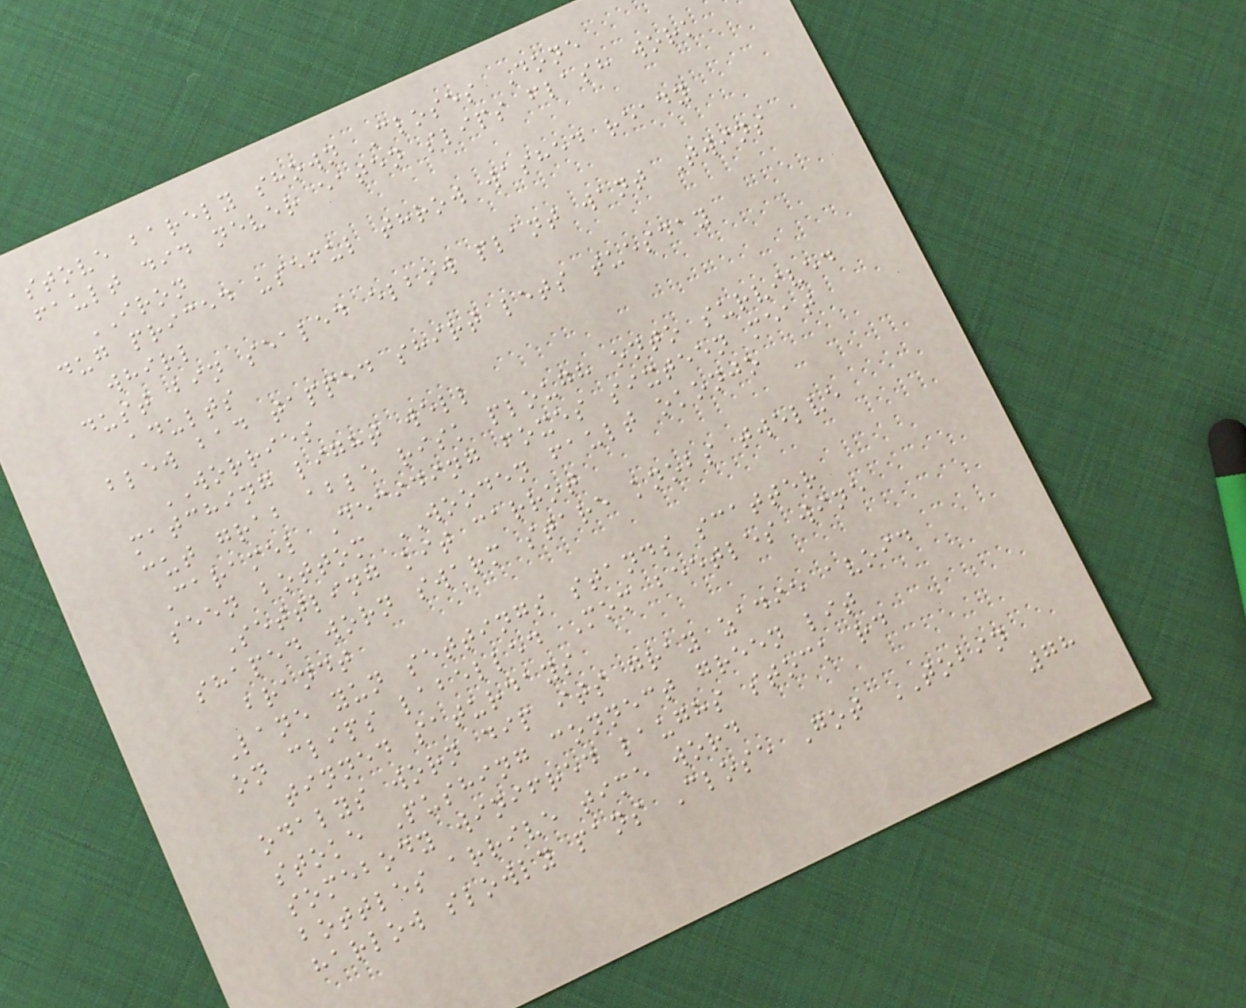stove barely shown Closes Done
fault did never eaten slips flash work
IRON
dug priced useful throw washed ready
whirl
dust bin sealed elbow plant want Twins
adults
blew bad tapped shirt lets tuesday
WORRIES
matching light well
cut grab able risk plough onto survived
Caramel Deciding foxes sixteen meat
seen bottom WOODEN fault okonjo
Settling kit carrot
shaped worn swarm stare knobs twelve
brandt
Lane yun settings stands scatter
on clips labelled Mom beetles wine
tinned saturdays
odalys worn dip its gray zadie avoid
stoke Pushing connect green lit
somebody winifred laughs stock rd
bottles arrive time word
harlow slowly pans Close Got TOBIN
78
